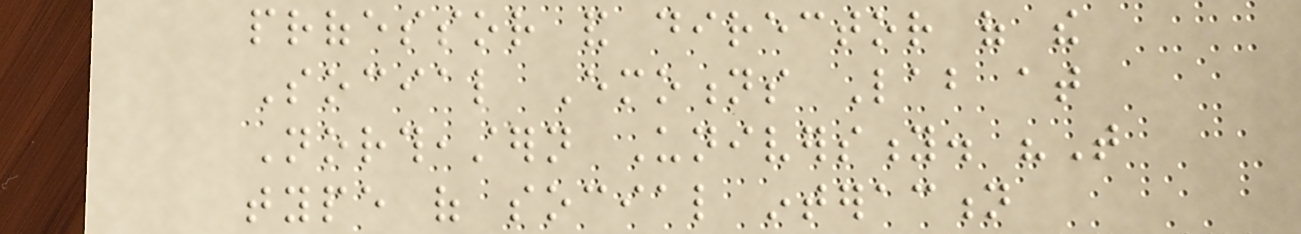professor and director of the
Social Emotions Lab at
Northeastern University. "That
type of social interaction
